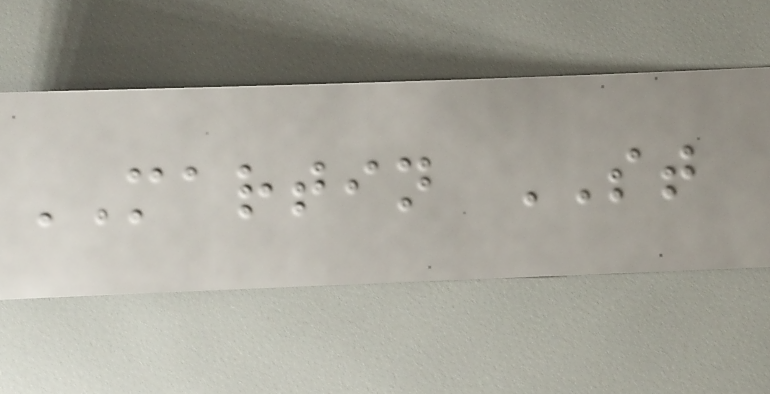MARTIN ST
